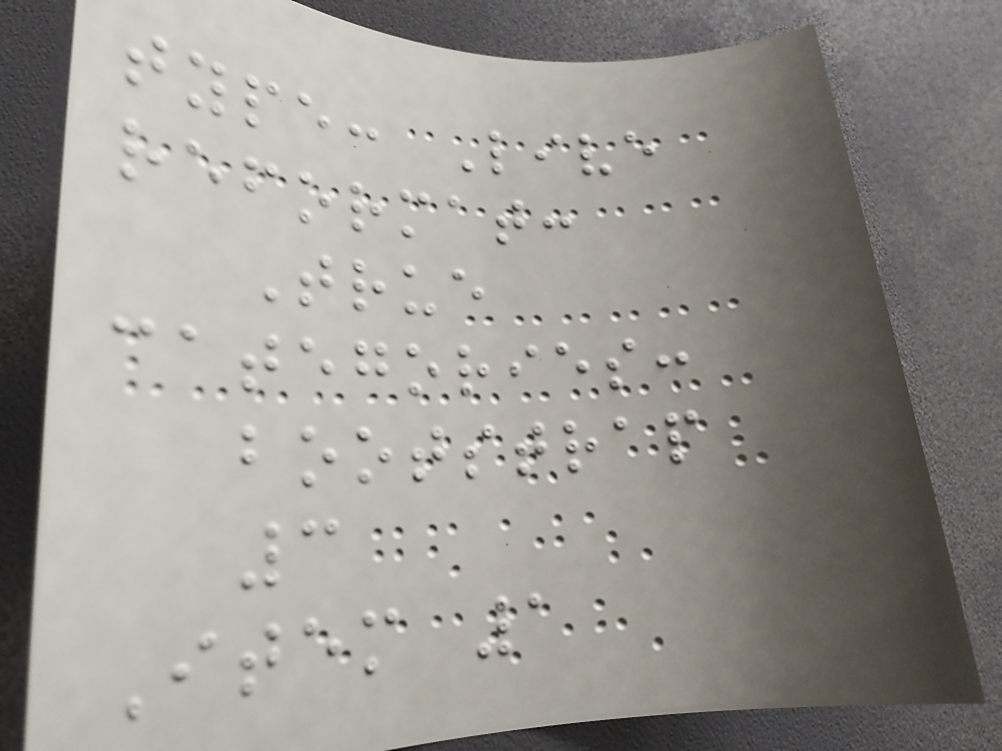type: Live
reformat:
True
categories:
bootstrap
3
Item 1
